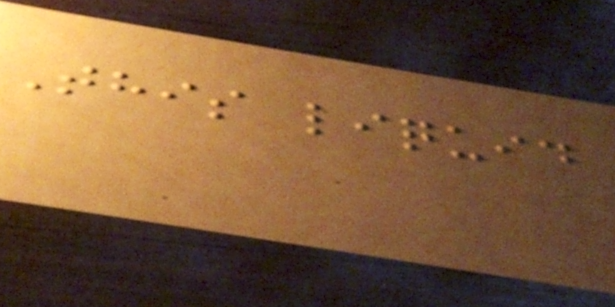This liquid
